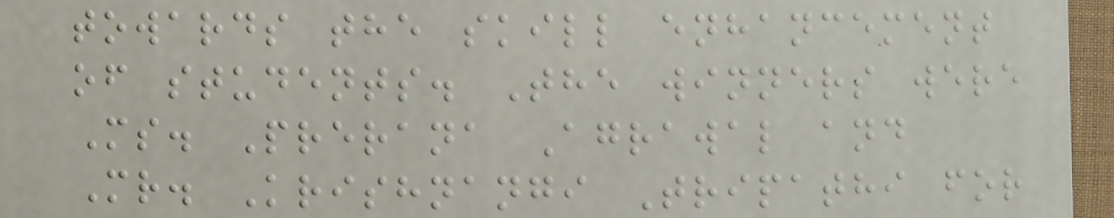towards the skill enhancement
of students. The winners were
Ms. Prerana Agrawal and
Mr. Krishnangi Tripathi for
